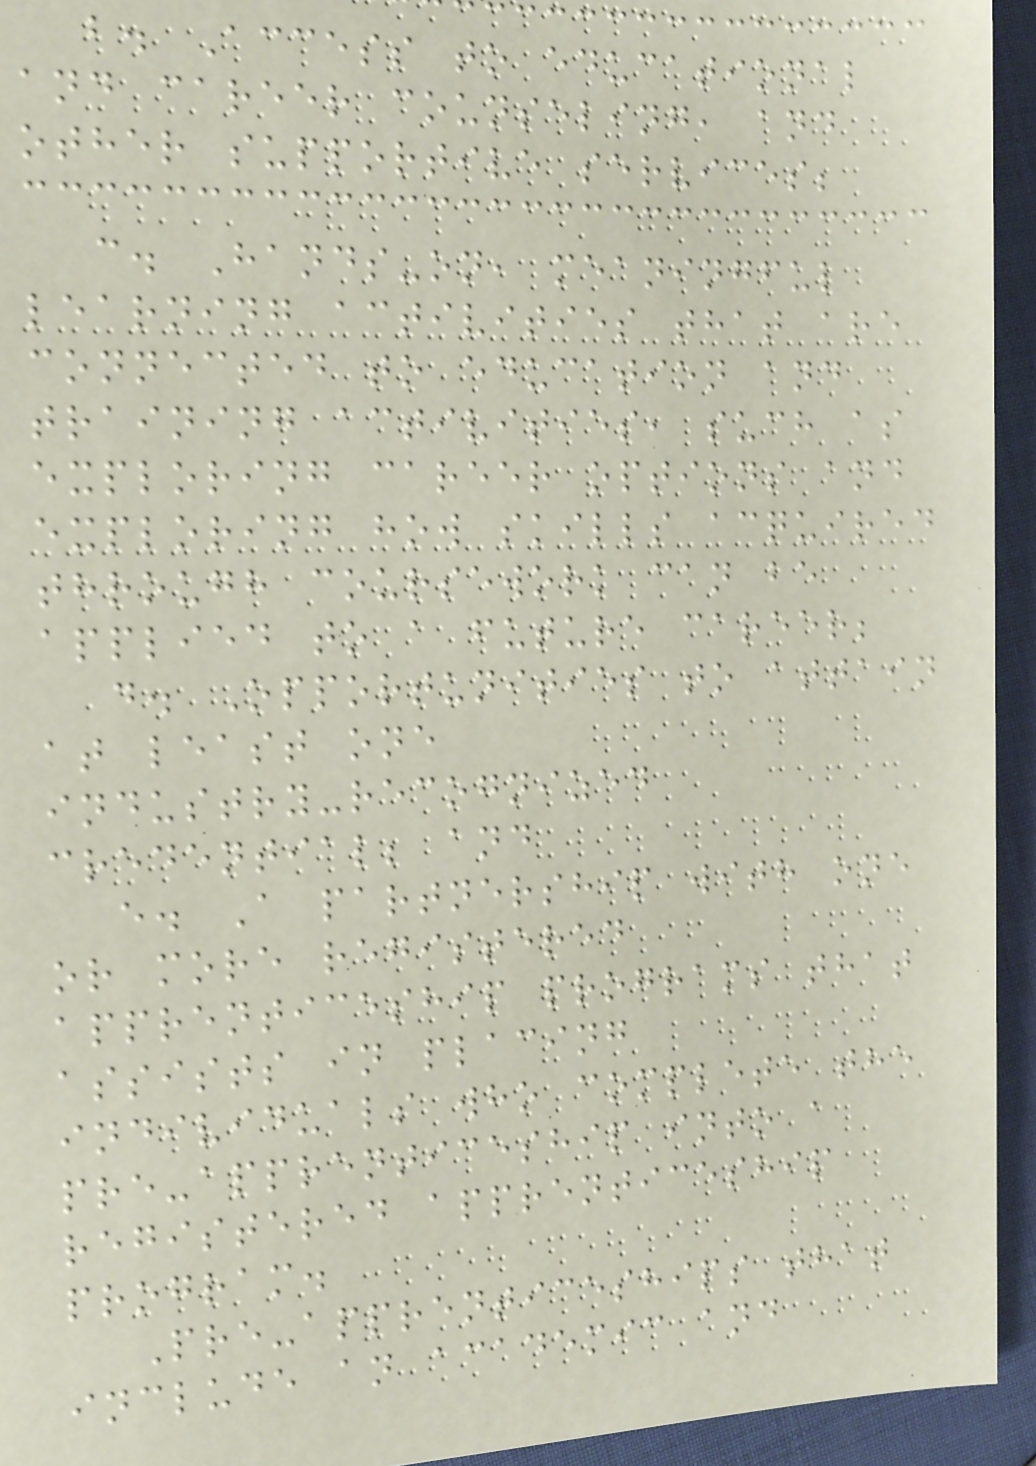b. Access to educational
and career counseling, and
other supportive services;
c. Hands-on, meaningful
learning activities that are
connected to education and
training activities, such as
exploring career options and
exploring how skills acquired
through coursework can be
applied to a future career;
d. Opportunities to attain
at least one
industry-recognized
credential; and
e. A partnership with one
or more registered
apprenticeship programs that
assists in placing
individuals who complete the
pre-apprenticeship into a
registered apprenticeship
program.
Pre-apprenticeships that
include an academic and
